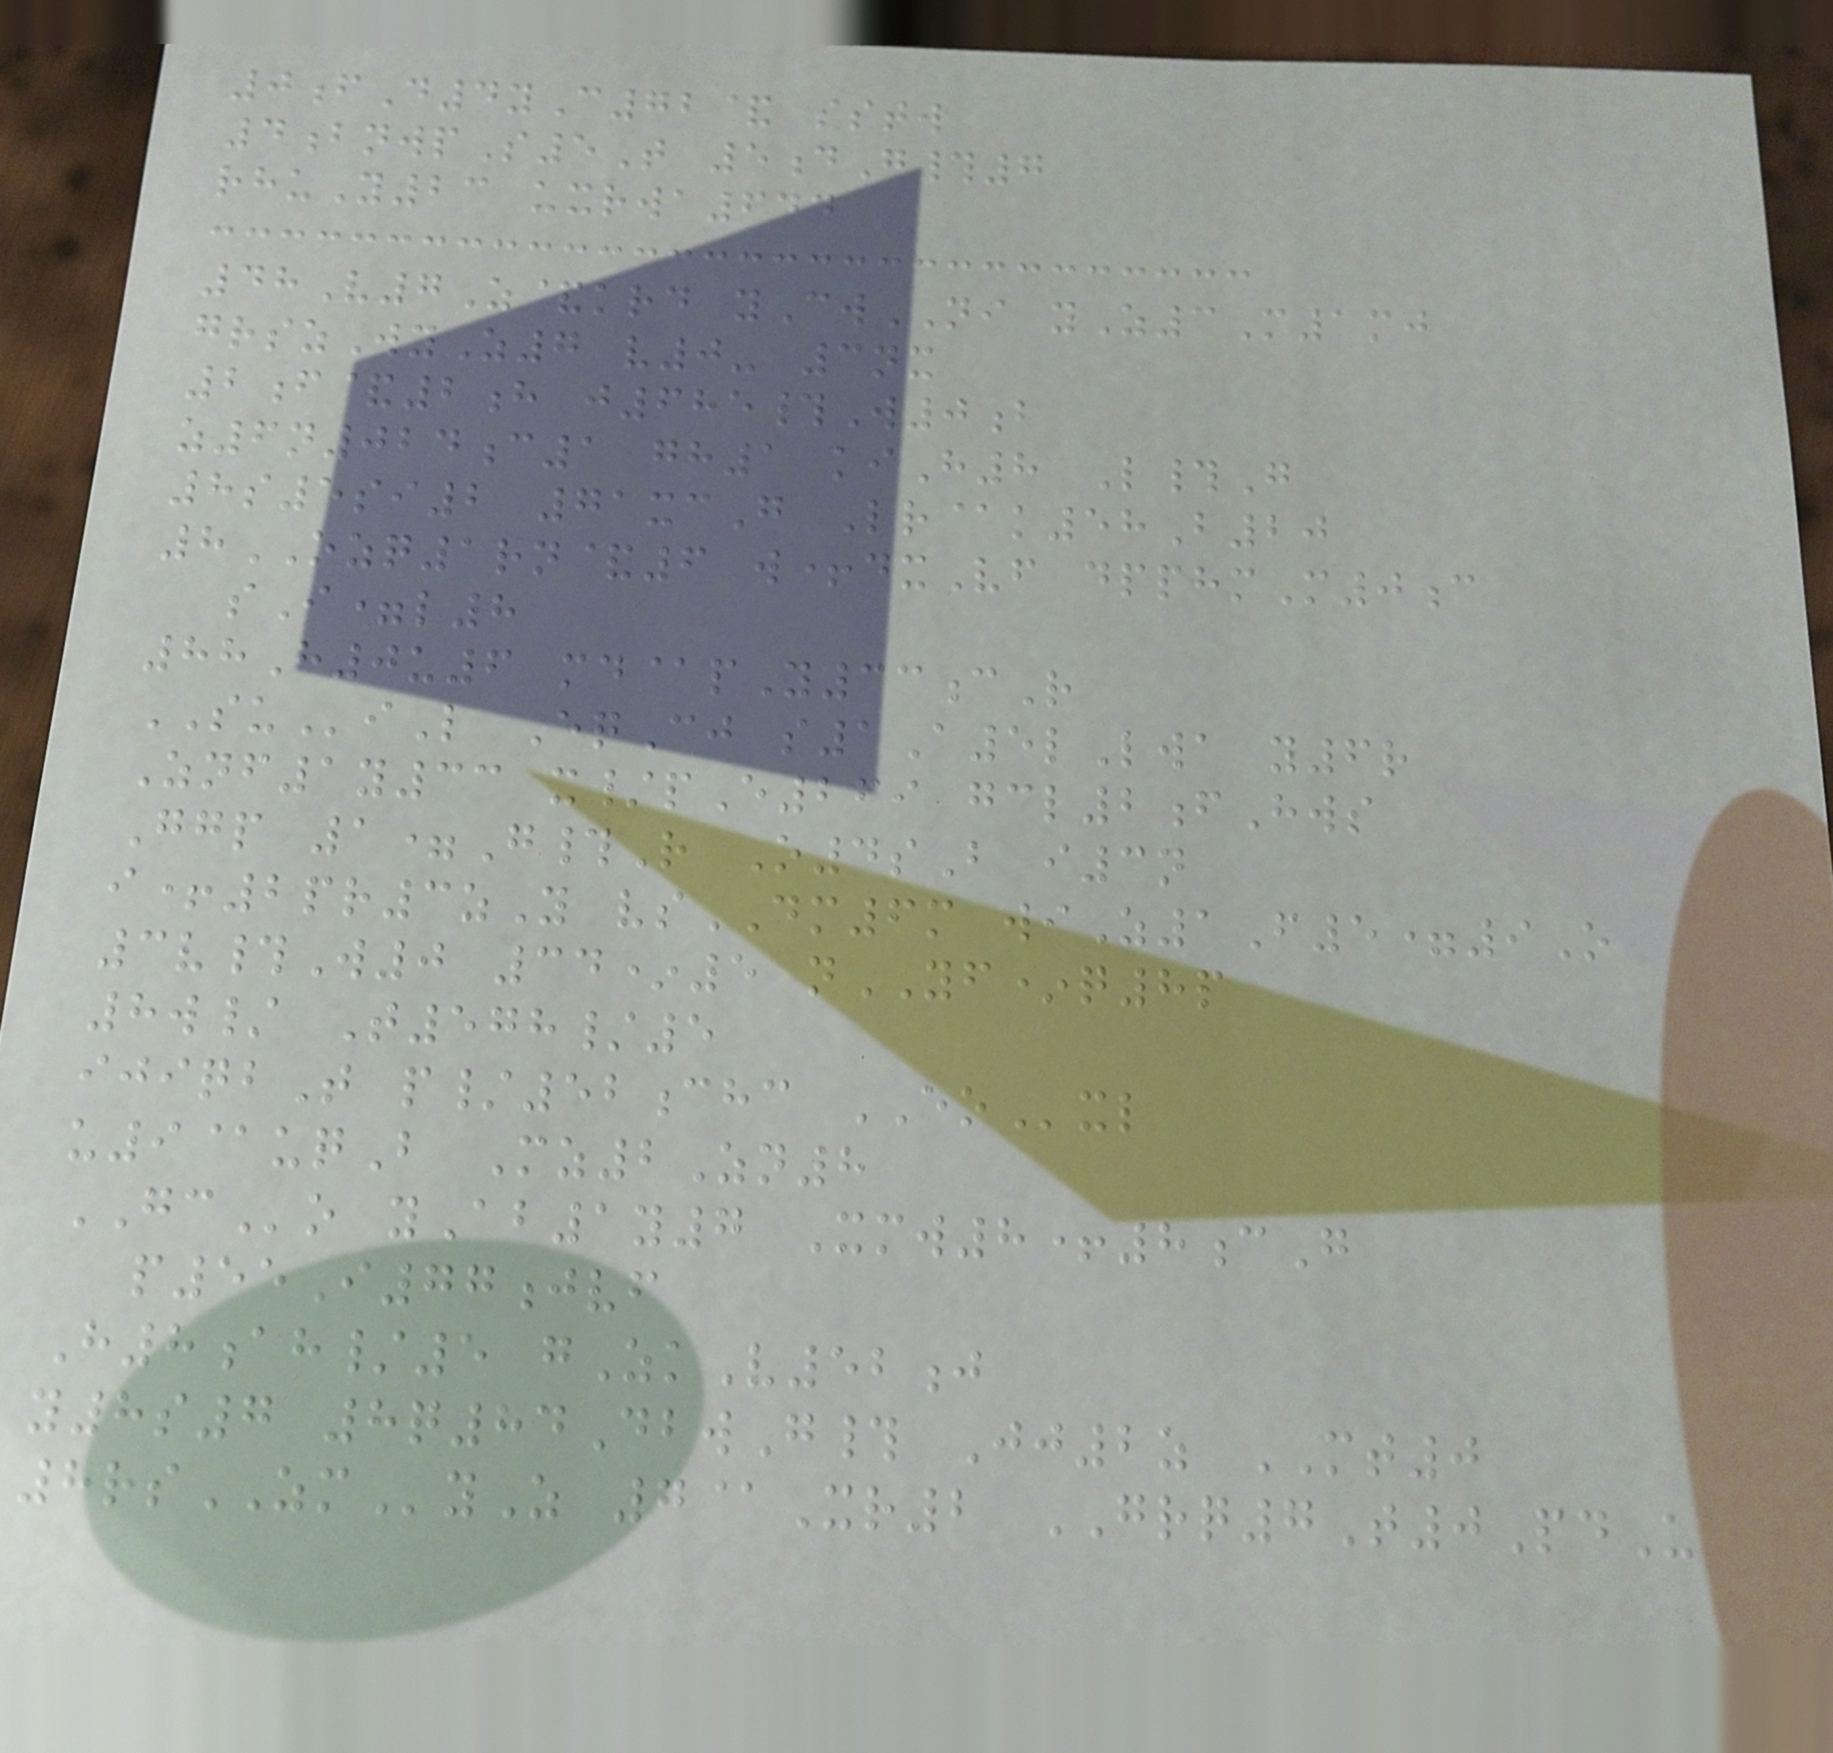0fD4yC72& sstw
4bnwpS5T 5dG#7
rhuY23 uxrwa644
48V7Z&krd yCwNI yZ3M1mj
grszWyZ7 v0- 3nx
2f&2h j685#W0b
z6n024c1 gh1 kiH8 L#G
8s5si2 71xcG Lr@k58B20
8OZQ1rn&6 w+dxVf dpphmM0c
sI=l8
88H0u6 md@pY33cR
SUiL EqCj s1A5lLwa y6r
Znf1y33 x/pE269 gcl2fHws
Ggp 1=G#R O4sB i3n
i+2pr3zY vsDM6m wiZ1F5=9O
3v#W0 34*5 nYF*q8p
8w/ T578/5
ijiqbT p/52chc EOxl
u9@uqB Mz2Zn8
GCo yAb1y7 Xmw8+8cG
p55I77jvf
H8ah/5 gZkV52j
y8s7 8q84DbwG# Jj2z MT0
8rsZMyZ 7@Xr2 GRQ7T0PdU
